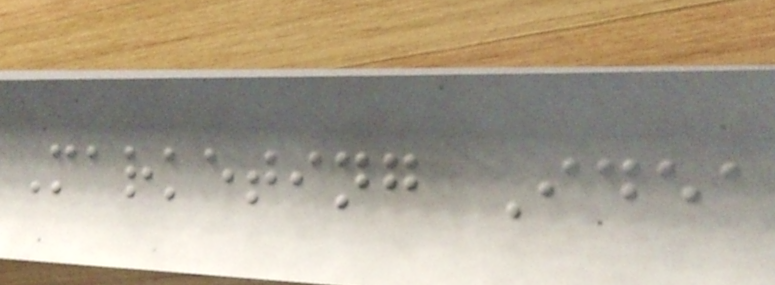Marketing Idea
